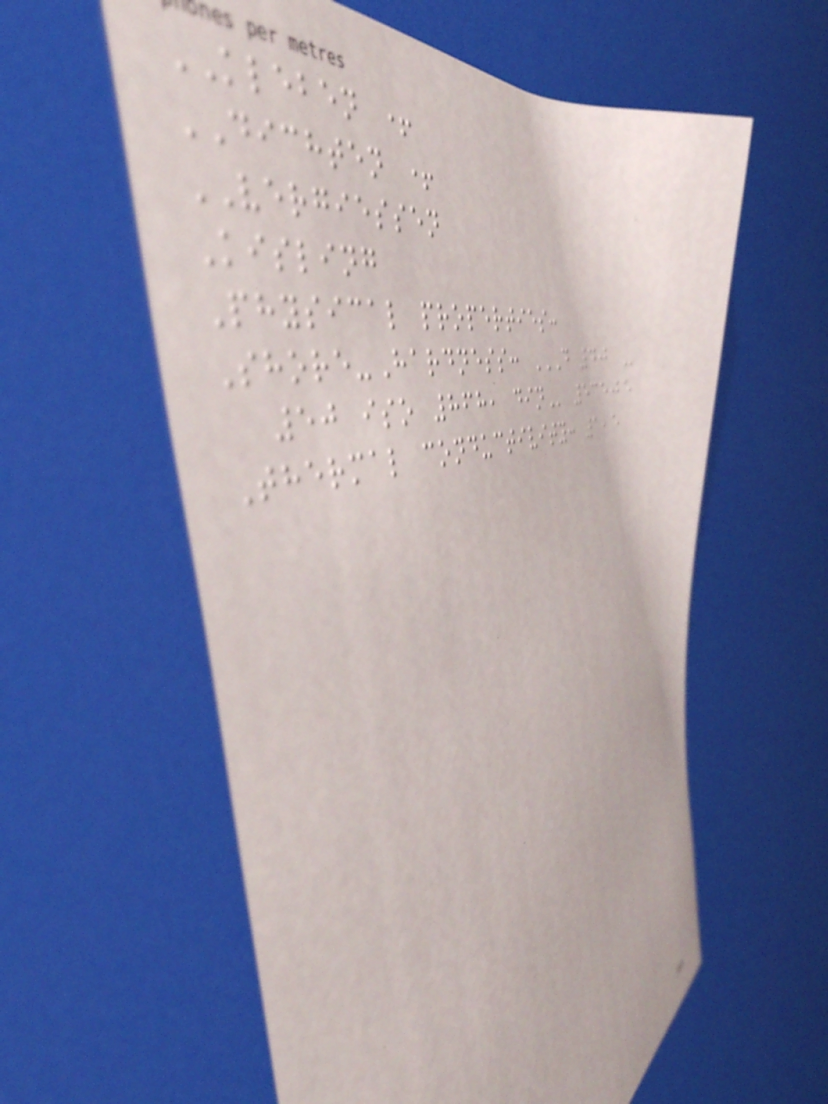KLEBEN +
DICHTEN +
VERGIESSEN
Kisling
Physical properties:
Shore-Hardness: D 40 -
50 ISO 868, DIN 53505
Thermal conductivity: 1,5
